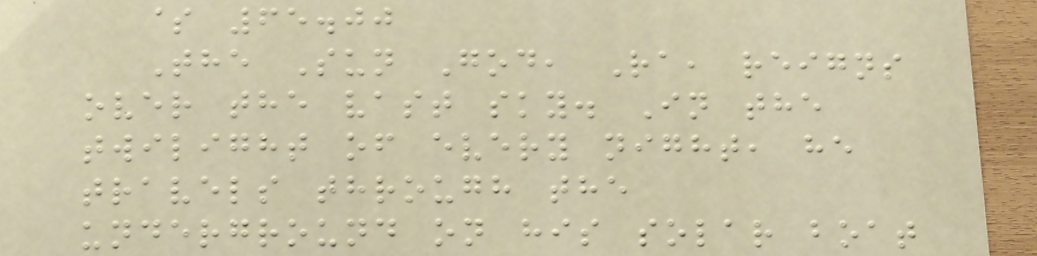$ 65.00
The Sun God, Ra, reigns
over the vast sky. In the
twilight of every night, he
travels through the
underground on his solar boat
